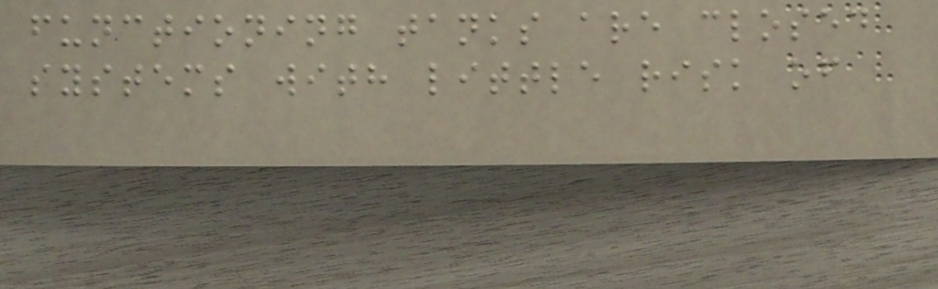functioning tanks are closed
systems with little risk of
